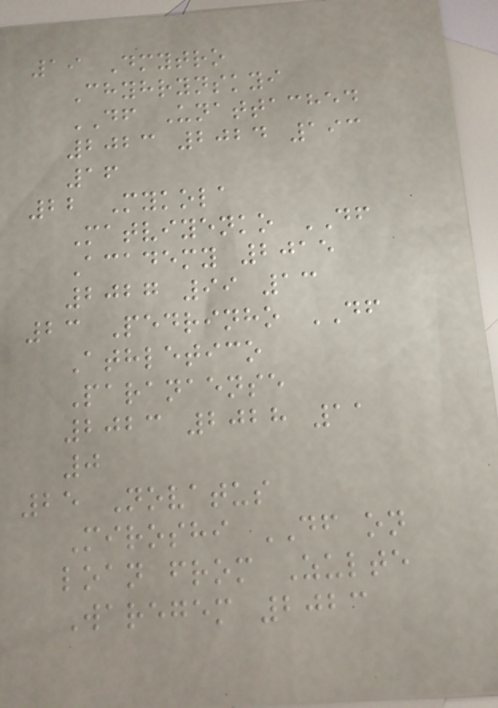19 Dmytro
Chyhrynskyi
DF Unattached
2023 2024 193
16
22 Mykola
Matviyenko DF
Academy 2015
2027 99 13
23 Pedrinho DF
Athletico
Paranaense
2023 2028 11
0
25 Novatus
Miroshi DF on
loan from Zulte
Waregem 2023
